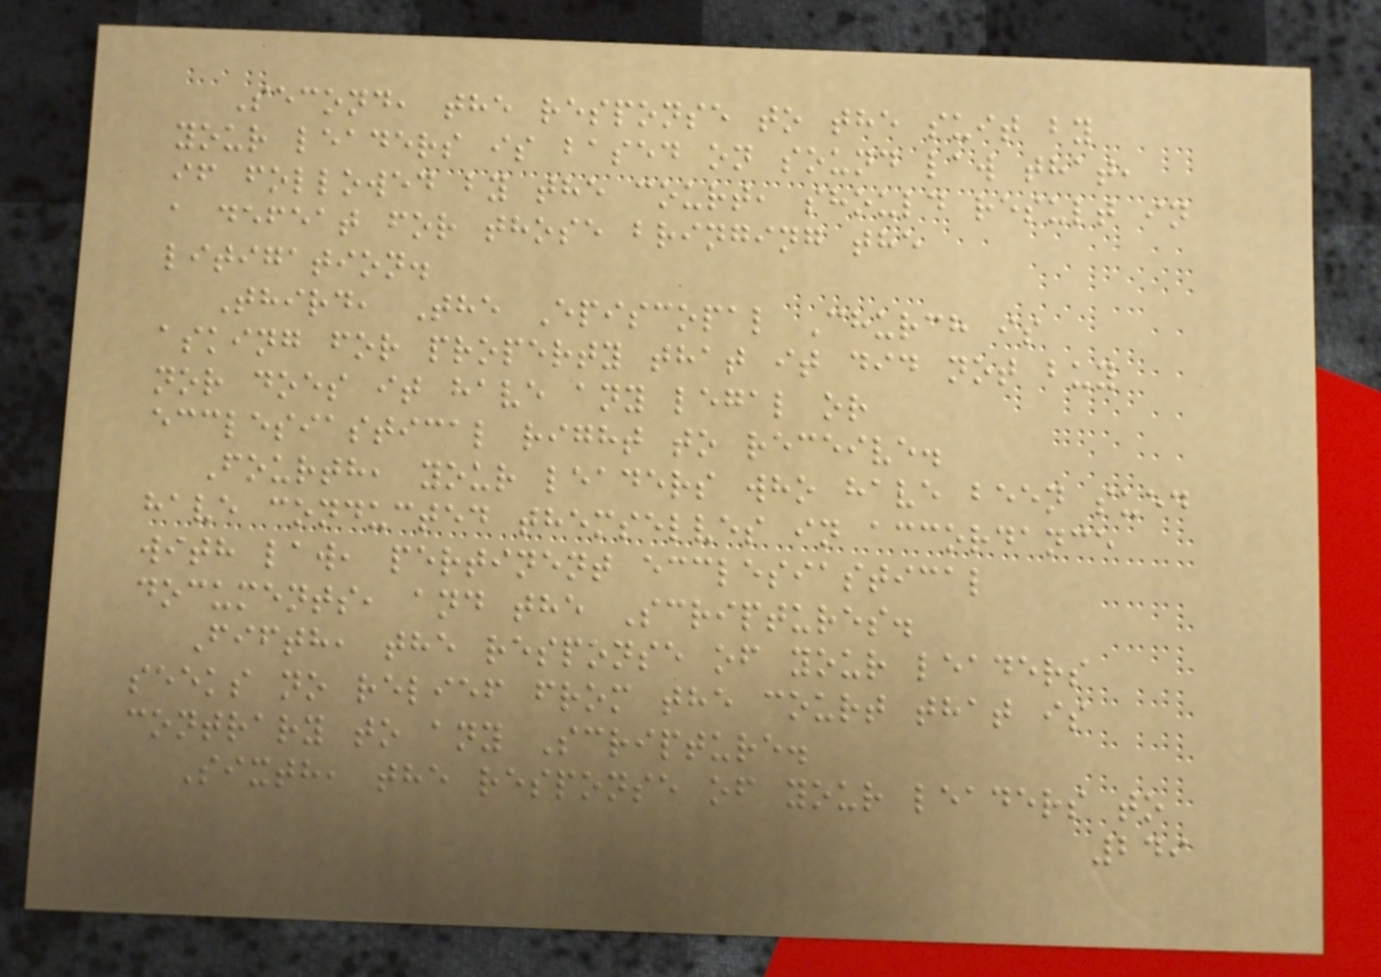Second, the response to the suit by
your leaders is based on sound law that,
if followed by the court, should result in
a defeat for those bringing the
litigation.
Third, The Episcopal Church is
asking for property that it did not buy
nor does it have any legal or
ecclesiastical right to receive.
Fourth, your leaders who have been sued
have conducted themselves in accordance
with law, pertinent ecclesiastical
documents, and the Scriptures.
Fifth, the response of your leaders
seeks no relief from the court that is
contrary to any Scripture.
Sixth, the response of your leaders to
249
